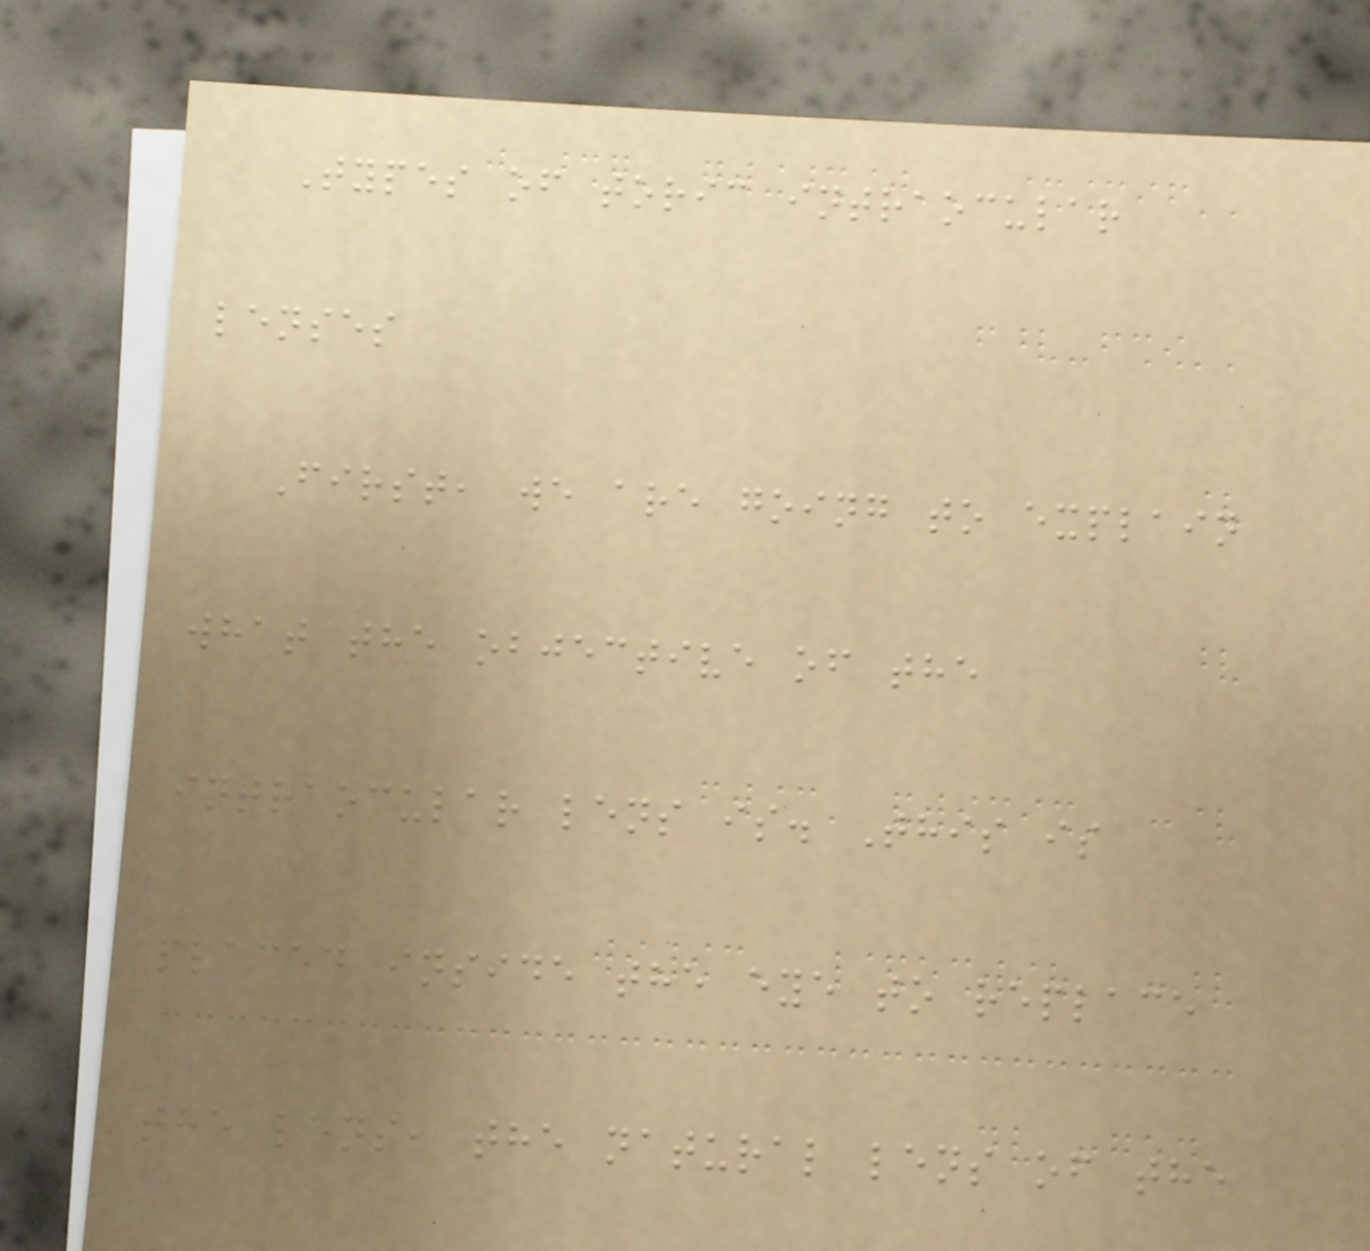Types of toric intraocular
lenses
First, we are going to explain
what the objective of the
intraocular lens is. This is
placed inside the eye to replace
the lens, the natural lens of the
